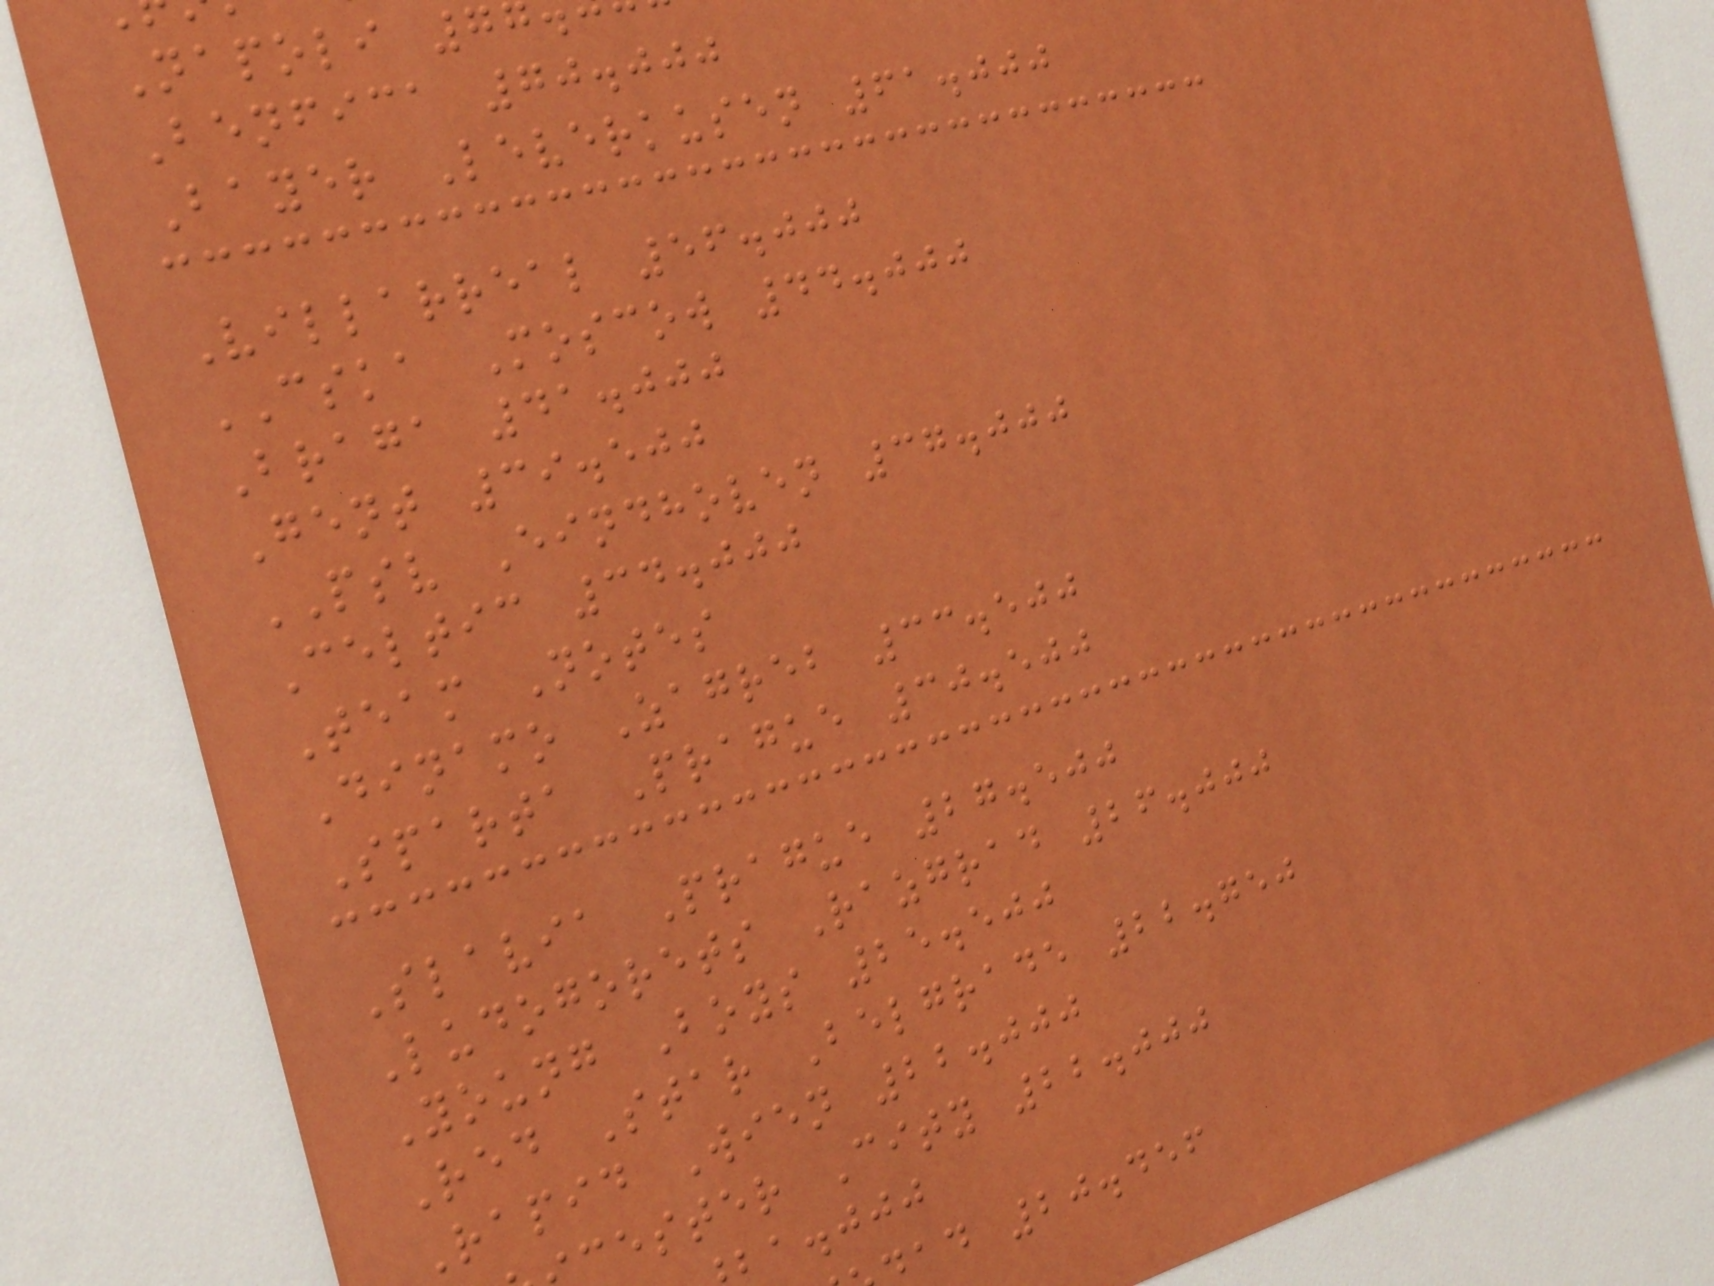Napoli 7
Benfica 70.000
Bayer Leverkusen 61.000
Villarreal 56.000
CSKA Moscow 44.000
Braga 41.000
Gent 39.500
PSV Eindhoven 37.000
Celtic 34.000
Team Notes
Dinamo Zagreb 33.500
Sparta Prague 30.500
Slavia Prague 27.500
Ludogorets Razgrad 26.000
Young Boys 25.500
Red Star Belgrade 22.750
Rapid Wien 22.000
cester City 22.000
a.jjj
ad 20.456
